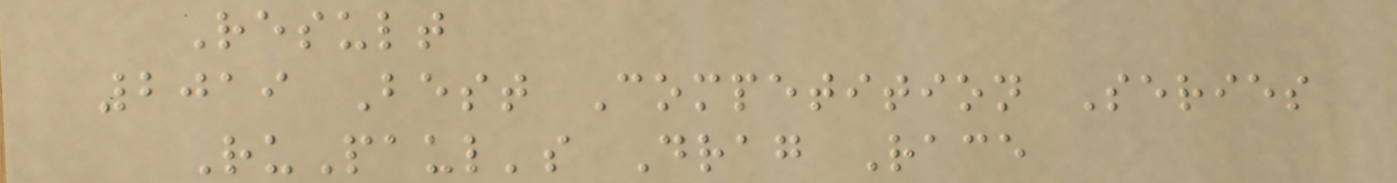Result
2019 Best Competition Series
RuPaul's Drag Race
